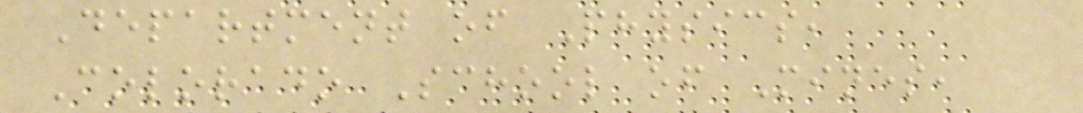Department of Physics,
Colorado School of Mines,
